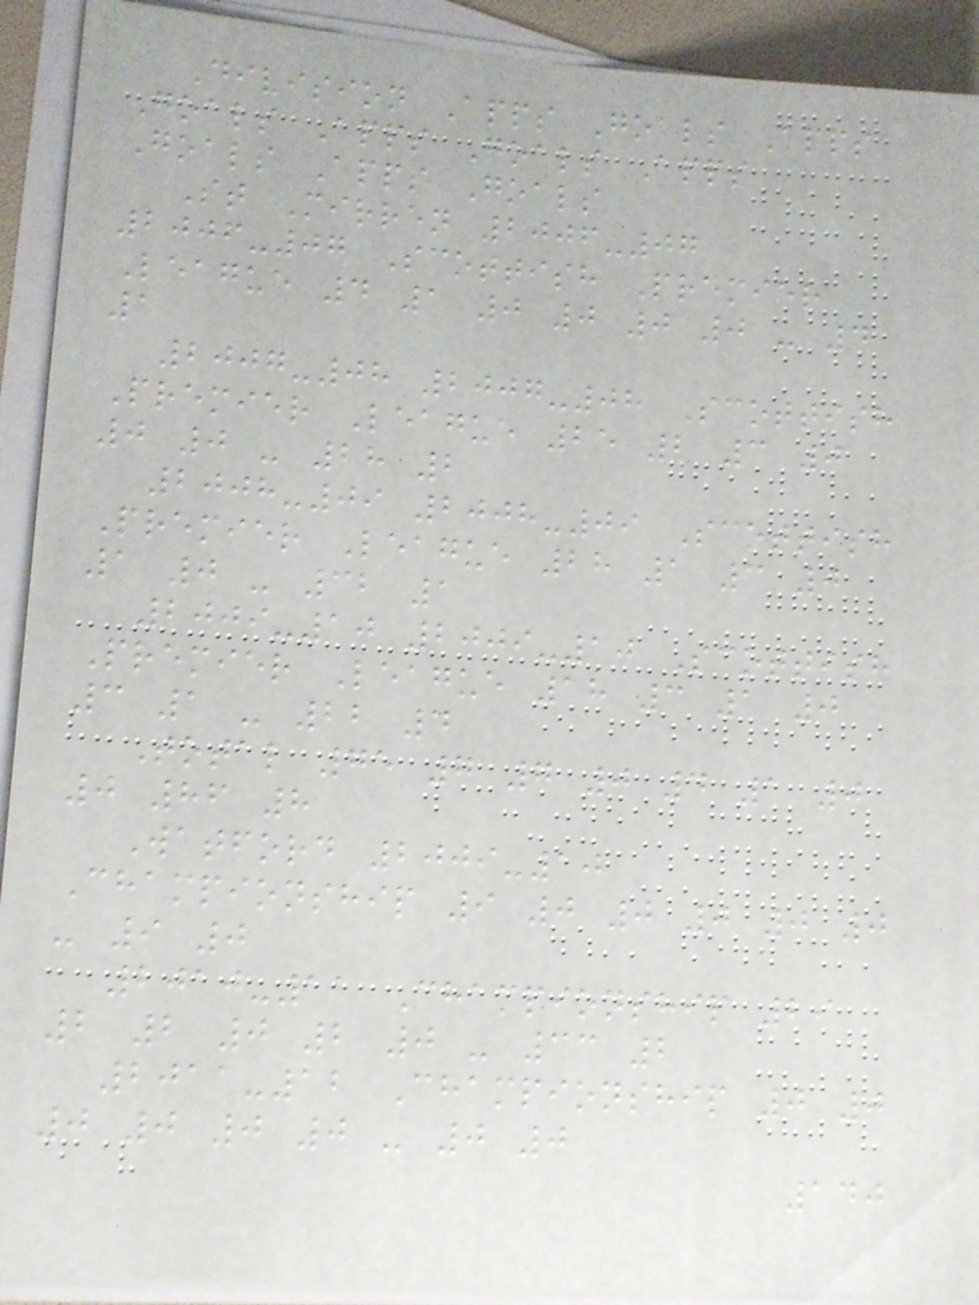Division Apps Goals Apps
Goals Apps Goals Apps
Goals Apps Goals
St Mirren 2006-07
2006-07 Scottish Premier
League 4 1 0 0 0 0 - 4
1
2007-08 2007-08 Scottish
Premier League 25 2 3 0
0 0 - 28 2
2008-09 2008-09 Scottish
Premier League 28 1 3 0
1 0 - 32 1
2009-10 2009-10 Scottish
Premier League 18 3 1 0
3 1 - 22 4
Total 75 7 7 0 4 1 0
0 86 8
Watford 2009-10
Championship 9 0 0 0 0 0
- 9 0
2010-11 Championship 29
2 2 0 2 0 - 33 2
2011-12 Championship 0 0
0 0 0 0 - 0 0
140
